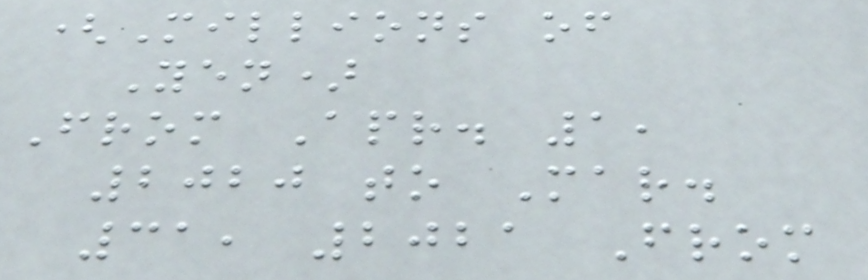(Millions of
Yen)
From Apr. 1,
2020 to Mar.
31, 2021 From
